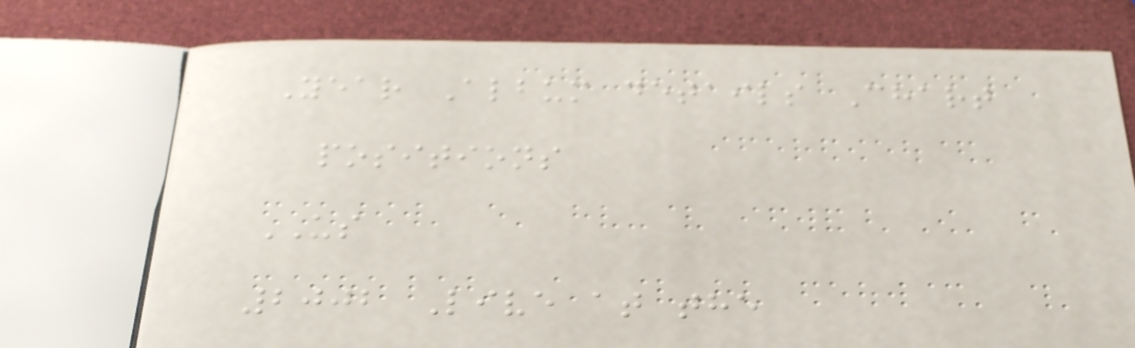Year Album details Chart
positions
US
2002 Live at the
